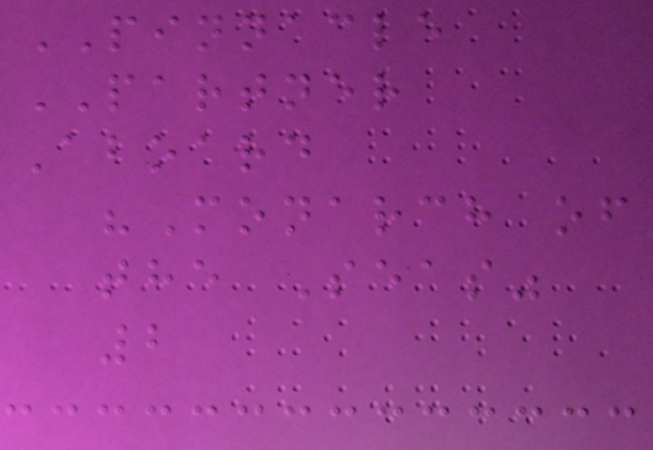PINNACLE
PARTNER
Aboard
"Monarch of
the Seas"
2
